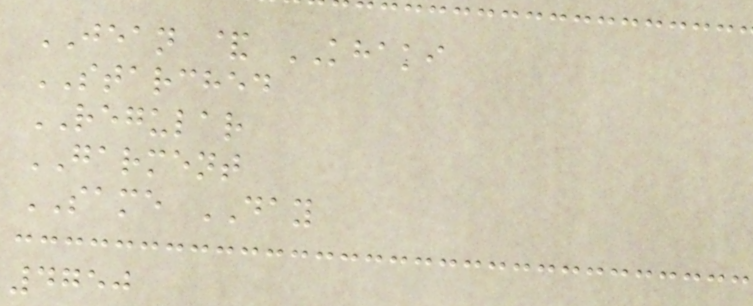JEAN & KHAKI
STARCHED
REGULAR
GARMENT
SAME DAY
4750
